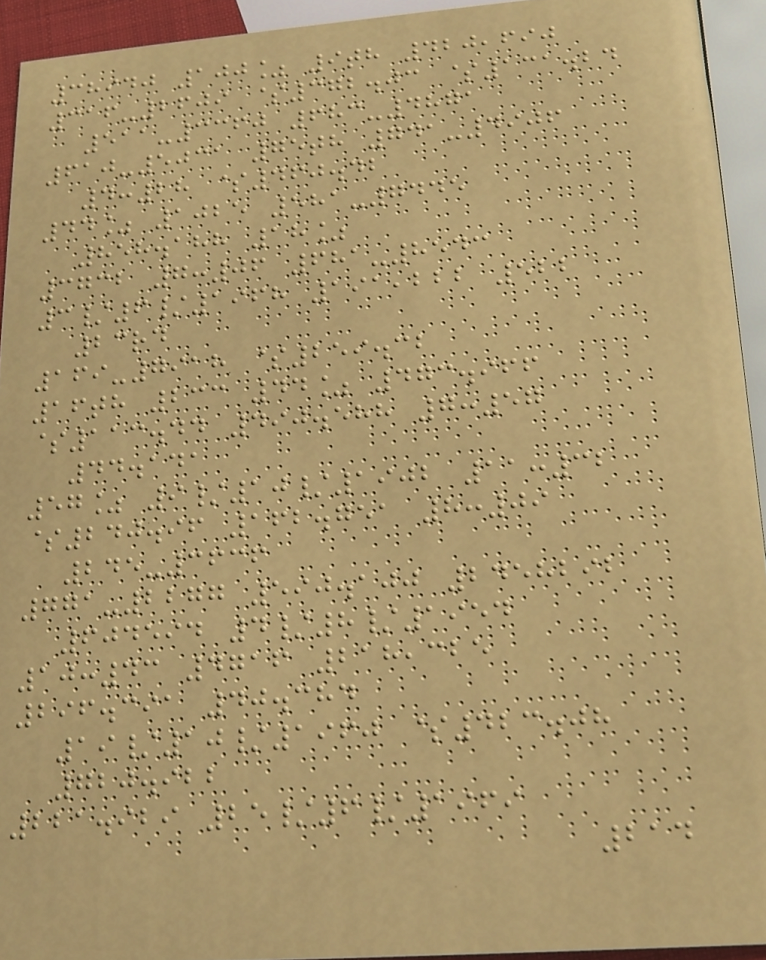38940 100% 9th 420,690
316-2609 $372.03 $131.24
511-3360 683-4871
610-5031 75th 741-4906
4:28 $460.42
44% 1025 581-7445
858.188 18%
3732 7:06 681-8543
3/6/1968 191,222 522
23rd
169-7918 $259.32
16th 233 44% 473.966
$113.44 490.588 7:57
44.141
57% 9/10/1902 11:32
$240.96 162.751 8:09
245-3636
771-2277 590.100 2458292
604594 4/8/1954
10:43 4716 218,325
296.391 40.384
19/10/1960 $423.08
720.922
221.929 25/6/1969
214
